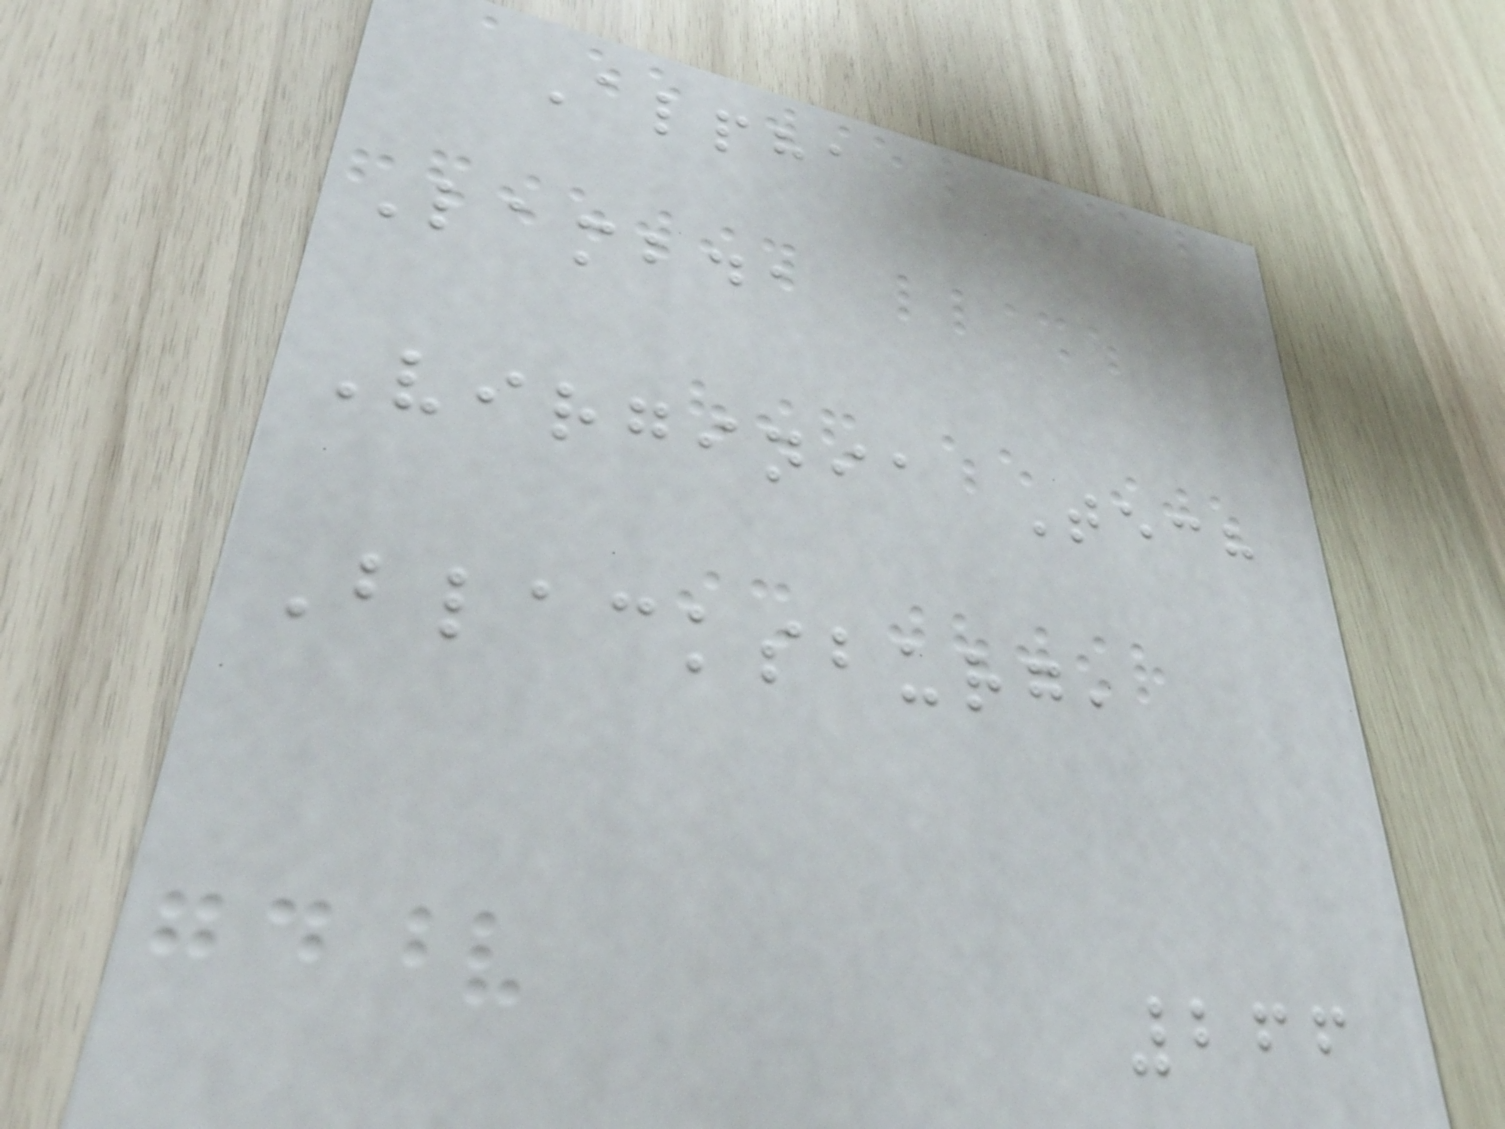Alpha
Lambda
Virginia Tech
Blacksburg,
266
